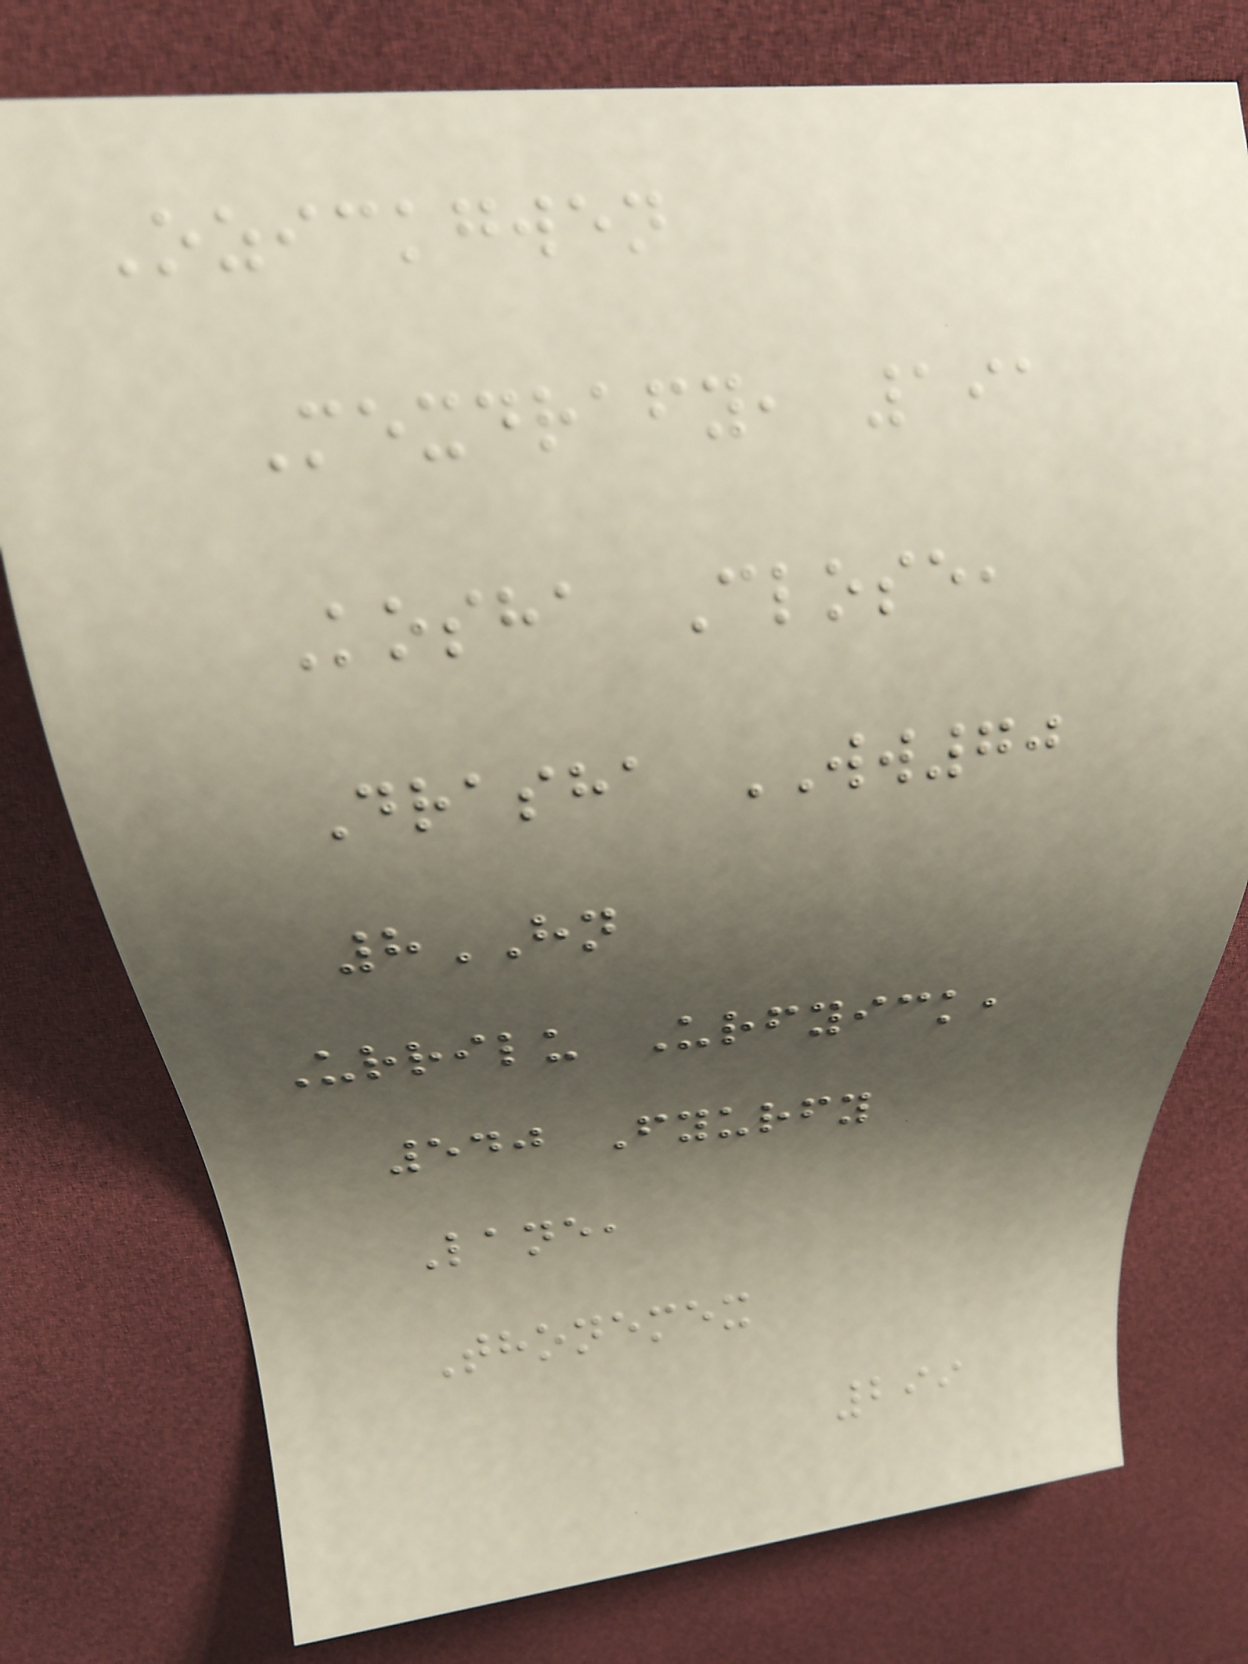Ozickgwen
Mexdrafy, 191
Kosha Close,
Drasha WW70
8HN
Urrilu Urfyick,
540 Fyurfy
Lane,
Thonemex
299
